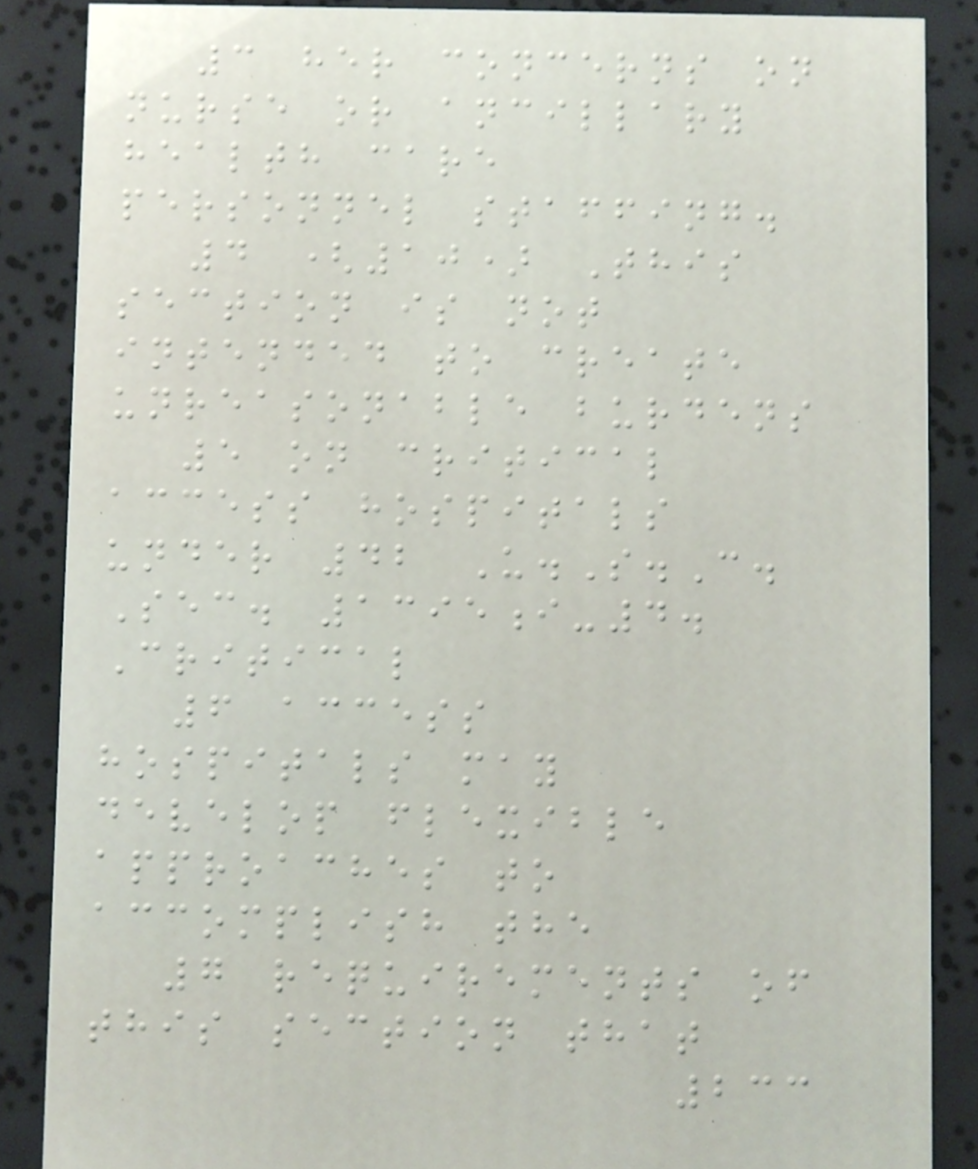3 her concerns on
nurse or ancillary
health care
personnel staffing.
4 (10) This
section is not
intended to create
unreasonable burdens
5 on critical
access hospitals
under 42 U.S.C.
Sec. 1395i-4.
Critical
6 access
hospitals may
develop flexible
approaches to
accomplish the
7 requirements of
this section that
233
